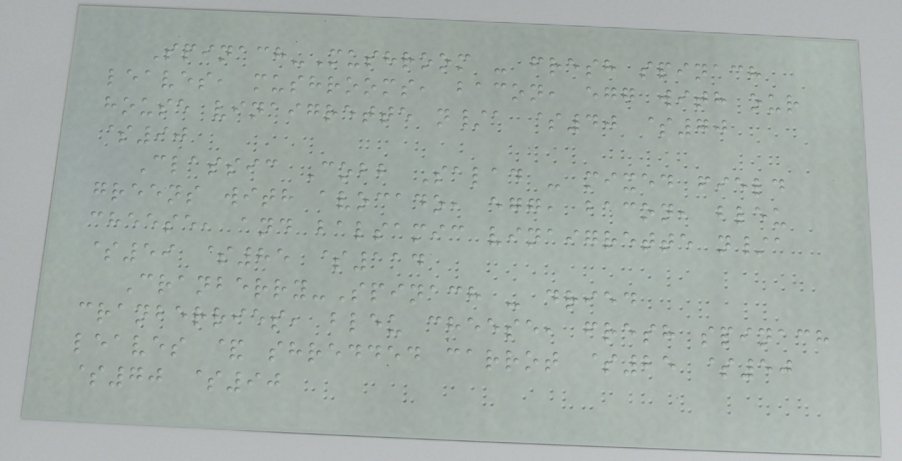Spinach-Mushroom - fresh spinach
leaves, mushrooms, bacon, egg with our
house vinaigrette n/a $40 $70
$90
Classic Cobb Salad - mixed field
greens with avocado, egg, bacon, bleu
cheese, and balsamic vinaigrette n/a
$59 $85 $114
Cranberry-Spinach - dried
cranberries, bleu cheese, fresh spinach
leaves & shredded carrot $25 $50
$70 $90
